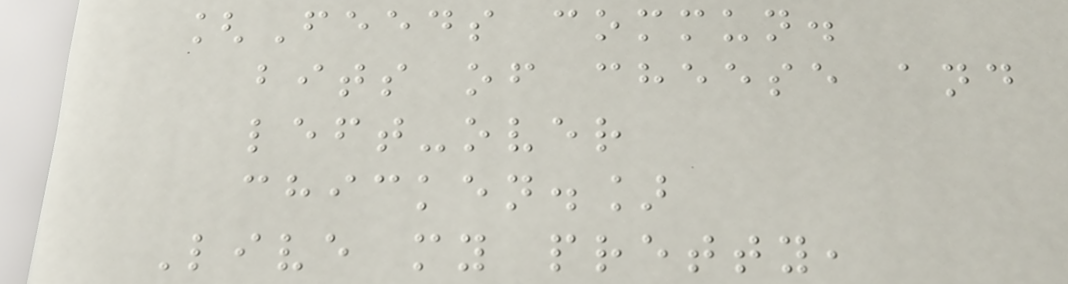[Feeds commun.
bits of cheese and
left-over
chicken.]
Live my pretty,
